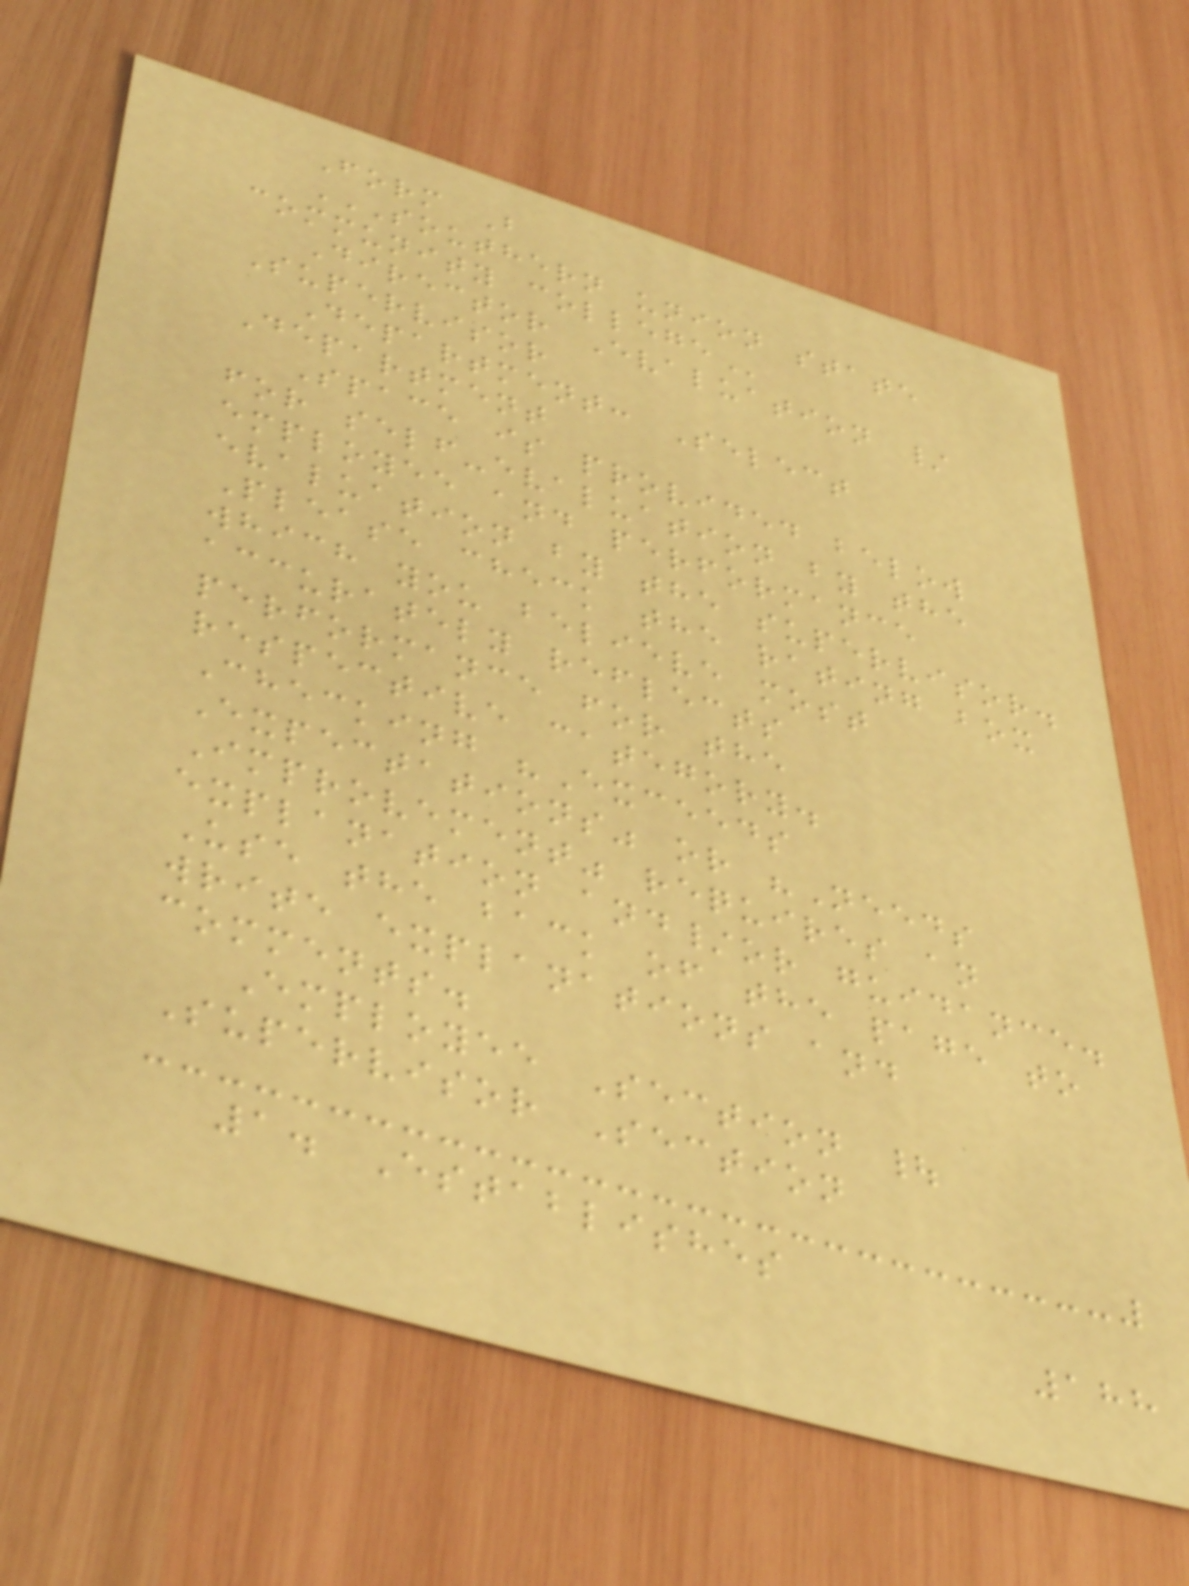Form B
SOUTHERN UNION STATE
COMMUNITY COLLEGE
Director Evaluation /
Supervisor
Department: Select
Department
Space is provided below
for self-evaluation by the
employee and performance
evaluation by the supervisor.
Please check the rating box
which you believe most
accurately reflects
performance for the
respective category.
Checking "Exceeds
Expectations" or "Needs
Improvement" requires an
explanation and/or guidance.
Use the back of the page to
write explanations and
comments.
Employee Section |
Supervisor Section
1. Establishes
188
